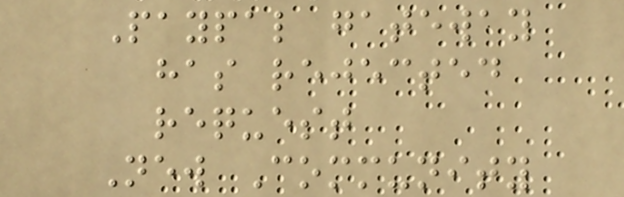Paypal gateway
has rejected
request
New Community
